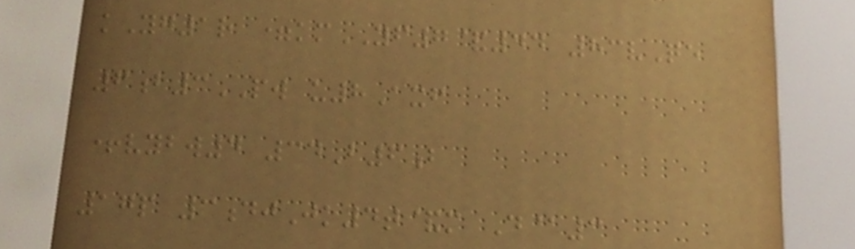kYg1r =kmYF7&44 83vQe
6b3PW u8Axf
+vybw4 34B6b
17p 3djJk4t&m D@3
